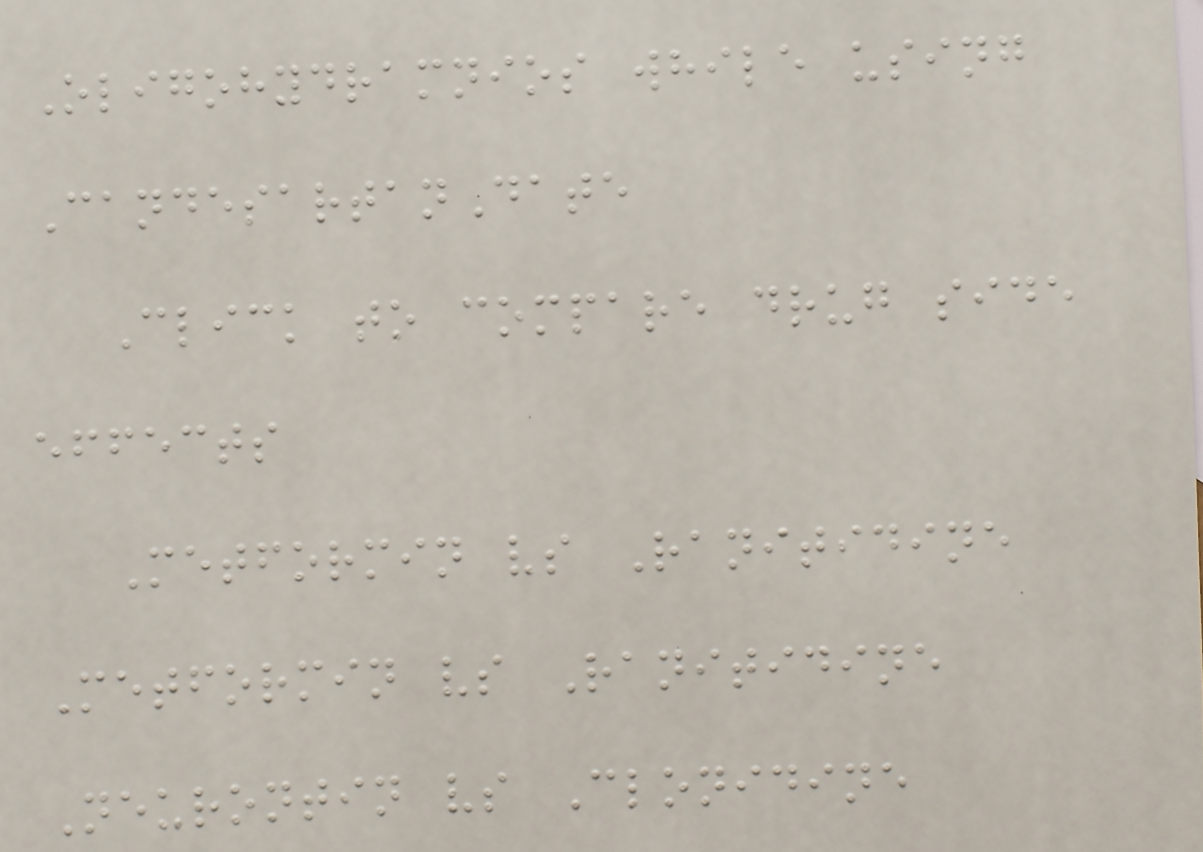Oligohydramnios while using
CandesartanDate
Click to compare drug side
effects
Metformin vs Ranitidine
Metformin vs Ranitidine
Neurontin vs Clonidine
